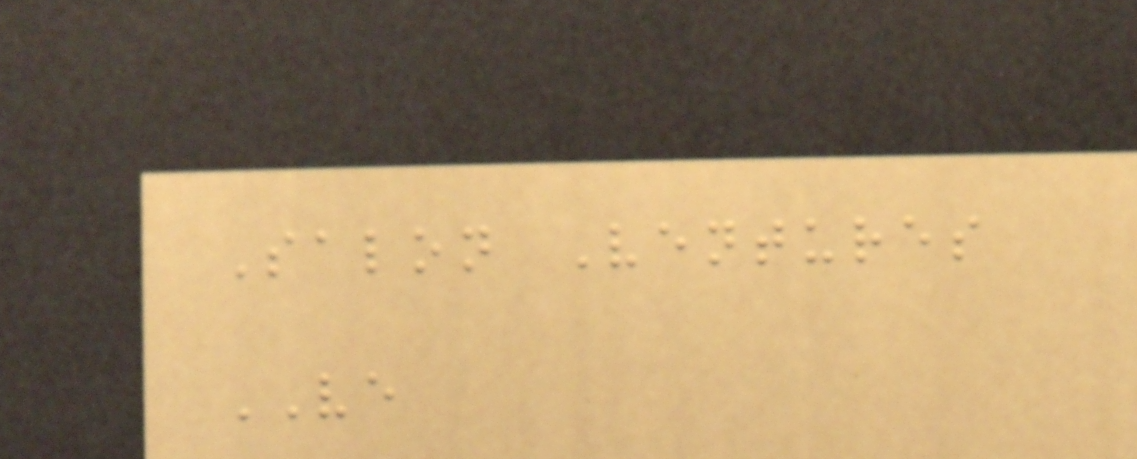Salon Ventures
VE
